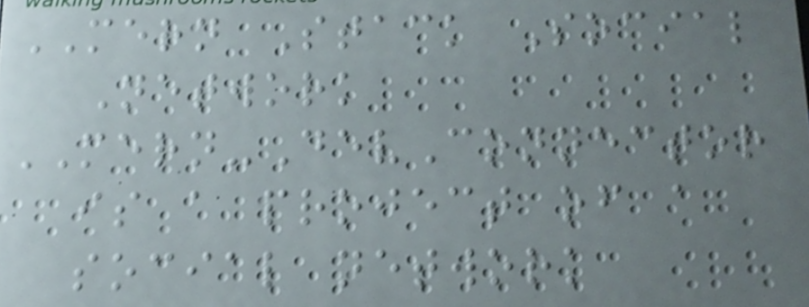MERN Stack Social
Network
MERN-DevConnector
is a project of a
social network
